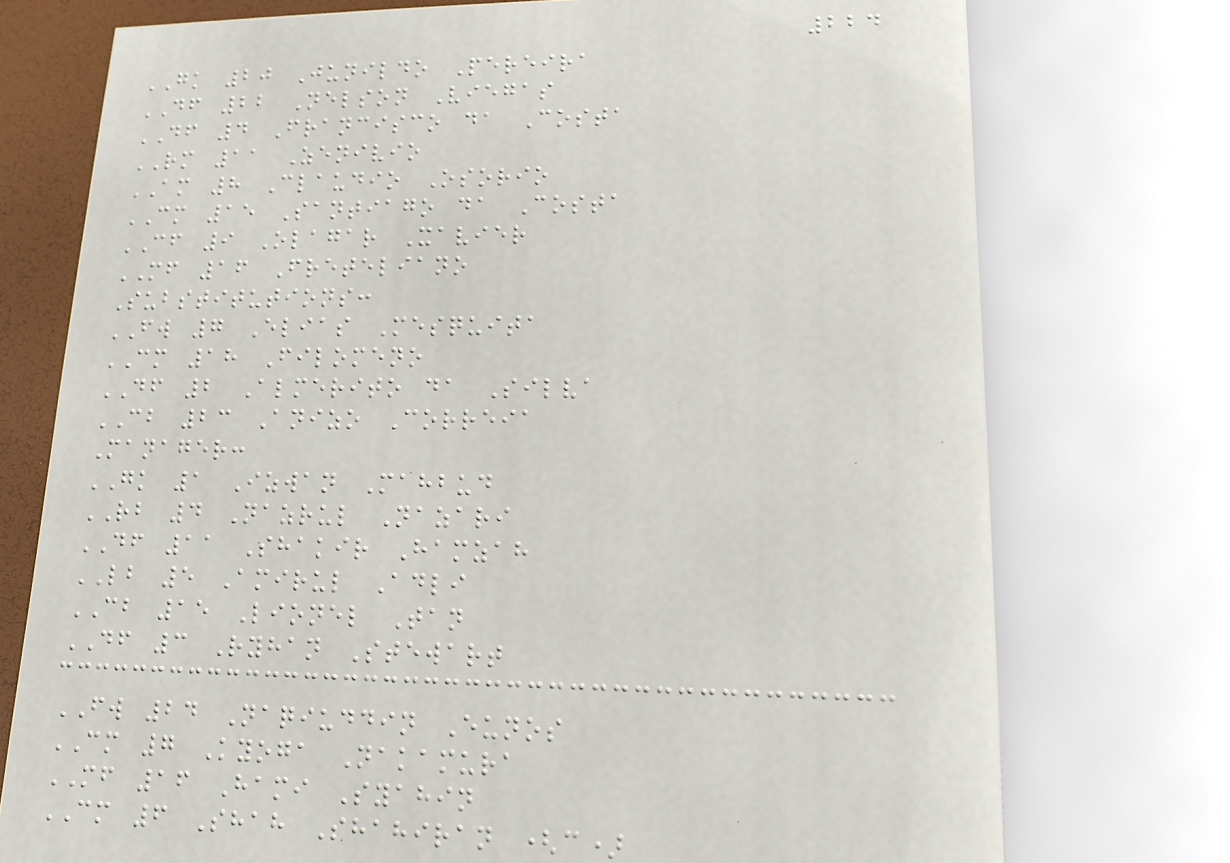224
GK 20 Junildo Pereira
DF 22 Nelson Viegas
DF 4 Francisco da Costa
RM 11 Zenivio
AM 8 Claudio Osorio
CM 15 Santiago da Costa
CF 9 Olagar Xavier
MF 16 Freteliano
Substitutions:
FW 7 Elias Mesquita
CM 18 Filomeno
DF 2 Almerito da Silva
CB 23 Anizo Correia
Manager:
GK 1 Izwan Mahbud
RB 4 Nazrul Nazari
DF 11 Shakir Hamzah
LB 5 Amirul Adli
CB 15 Lionel Tan
DF 3 Ryhan Stewart
FW 24 Naqiuddin Eunos
CM 7 Kyoga Nakamura
MF 16 Hami Syahin
CM 6 Shah Shahiran (c)
